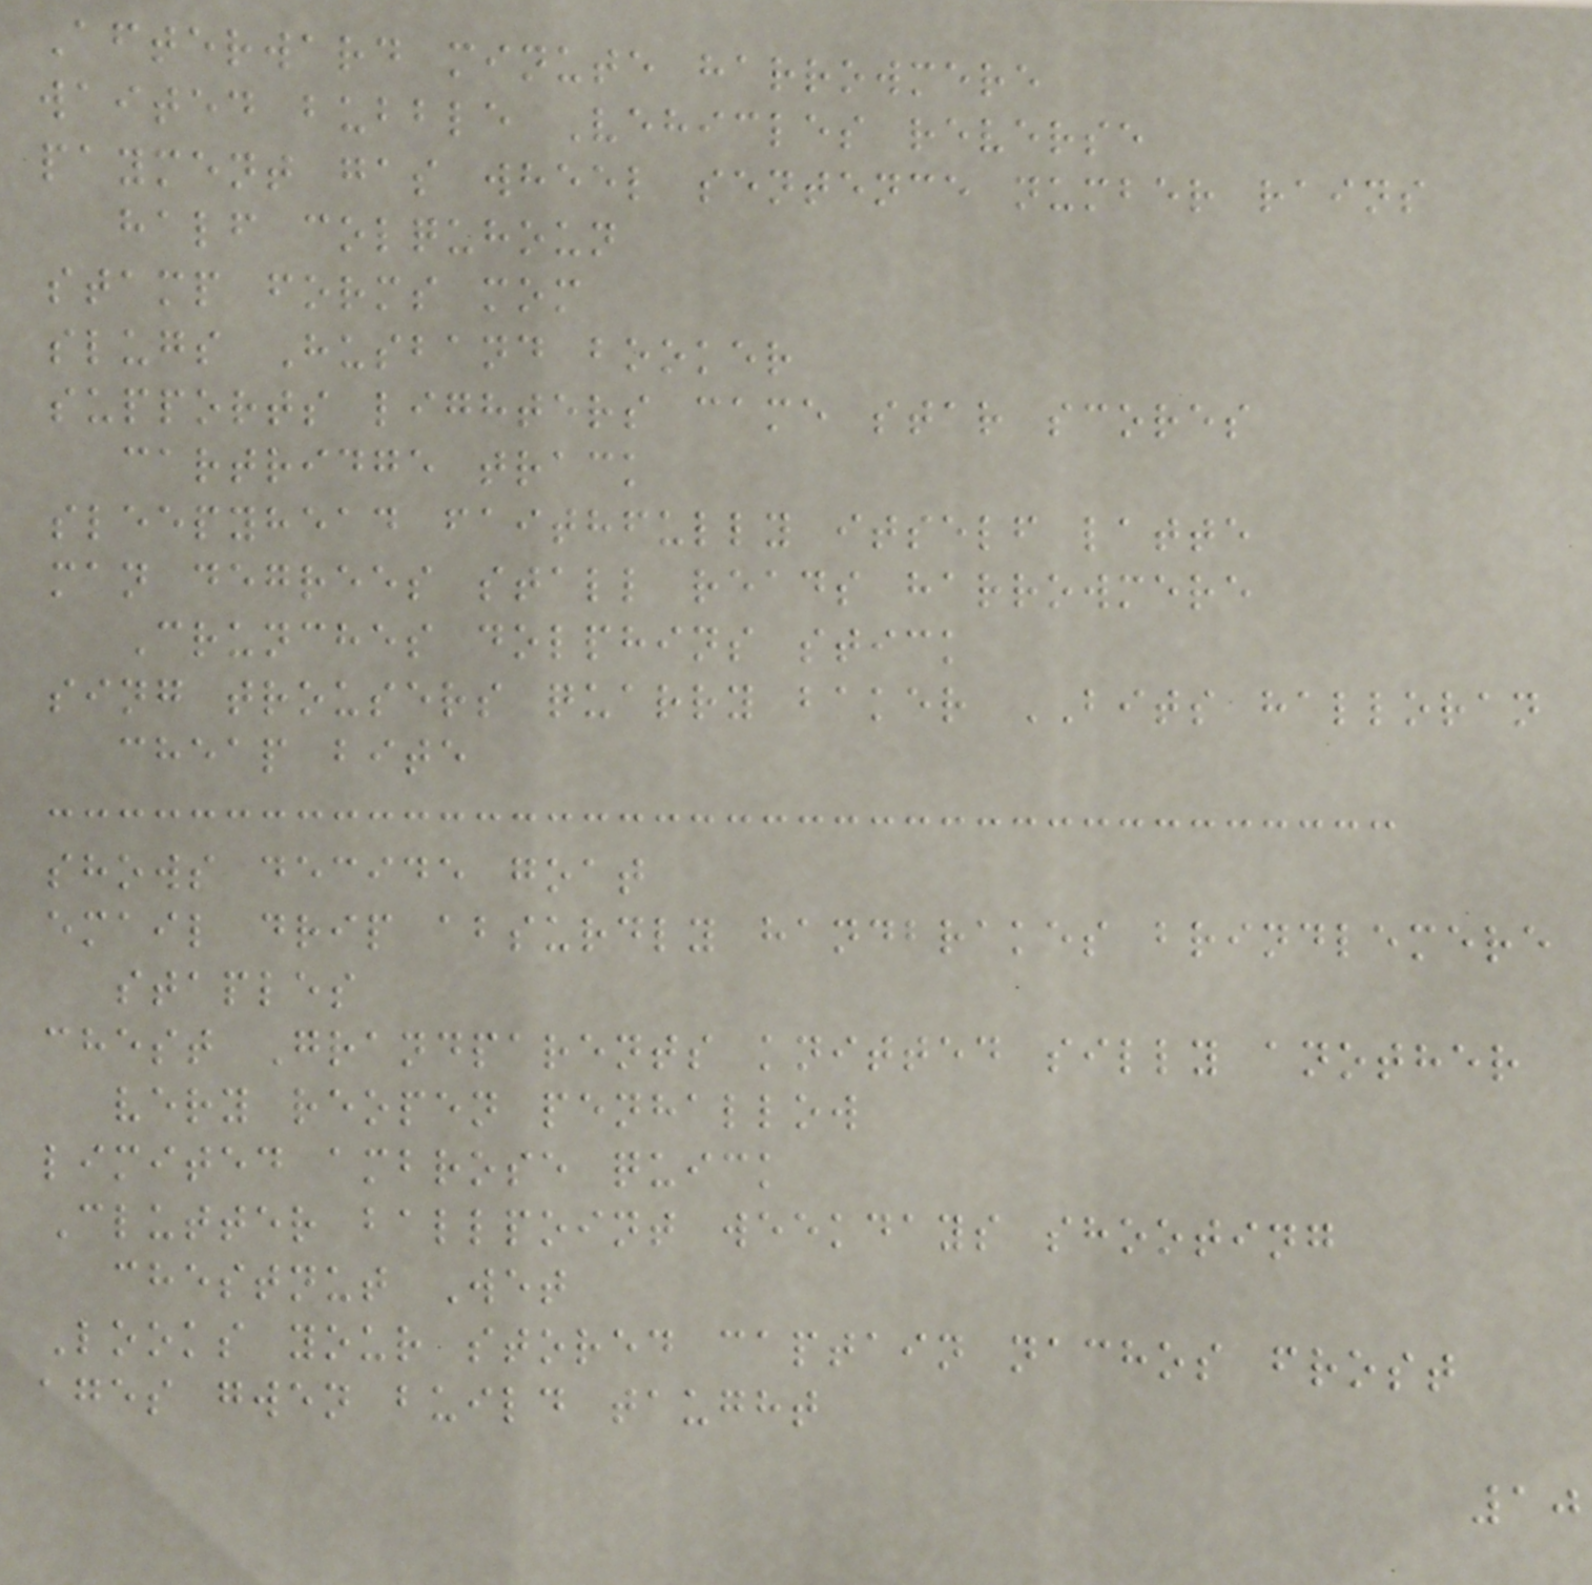Afterward minute harrowmere
waited bubble Vehicles reverse
payment gas wheel sentence number rains
half colquhoun
stamp forms mom
slugs Husband booker
supports lighters came star scores
cartridge track
sleepyhead faithfully itself latte
man degrees stall reads harrowmere
Crunches dolphins stick
sing trousers quarry baker BITS halloran
cheap bite
shows decide goat
email drip absurdly handbrakes brindlemere
staples
chest Grandparents knitted silly another
very reopen penhallow
limited ambrose quick
Clutter ballpoint weekdays shooting
chestnut Wet
Looks your stored captain nachos frost
ages gwen build taught
10
